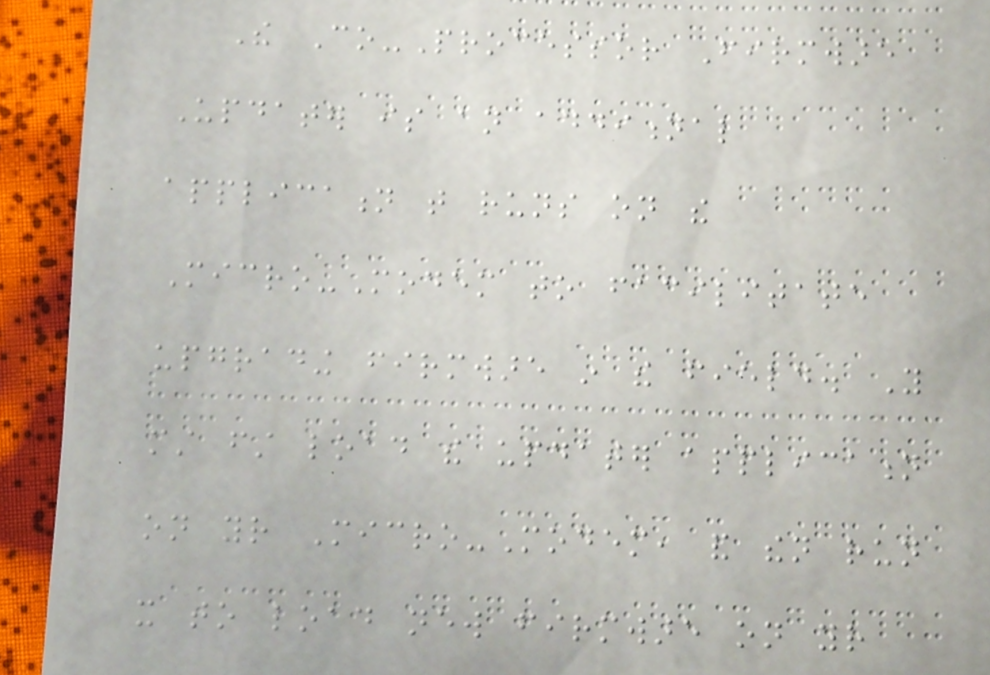The Co-Processor Firmware
Updater is an additional
application that runs on the
Micro-Modem to facilitate
upgrading firmware in the field. You
must first load the updater application
on your Micro-Modem, and then run
it to load new firmware on your
